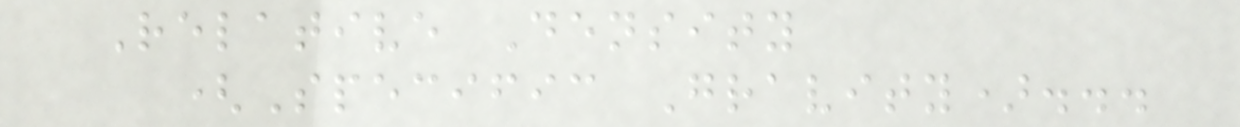Relative Density
(Specific Gravity)...
